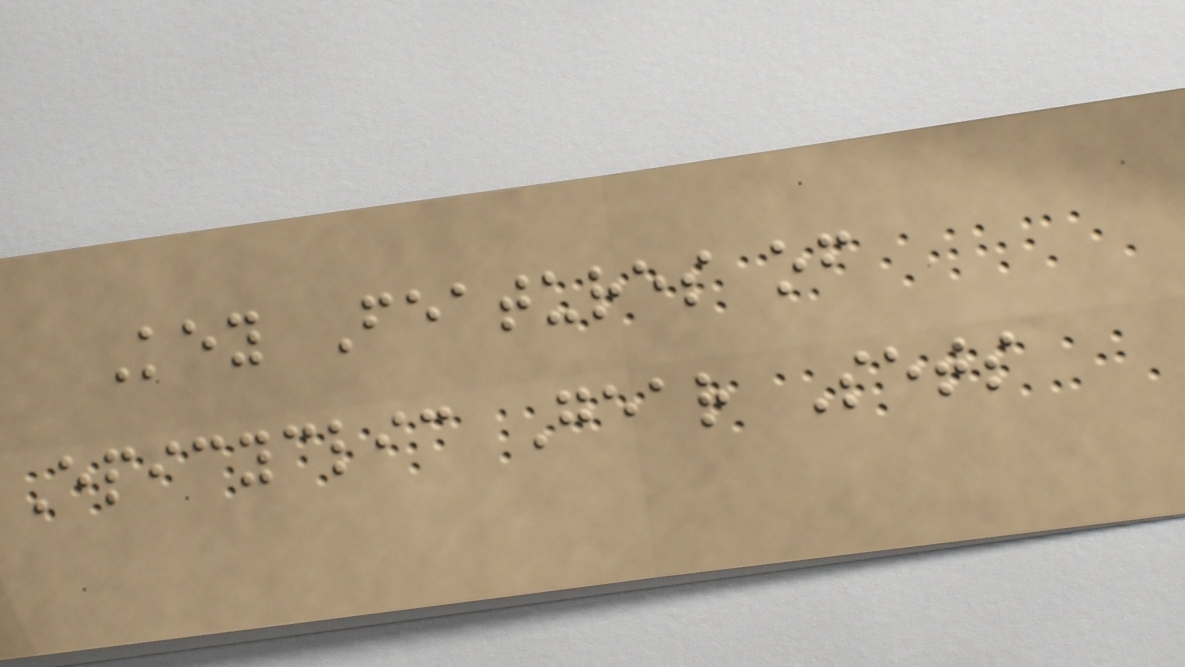Key Features of
Epicyclic Gear Sets
